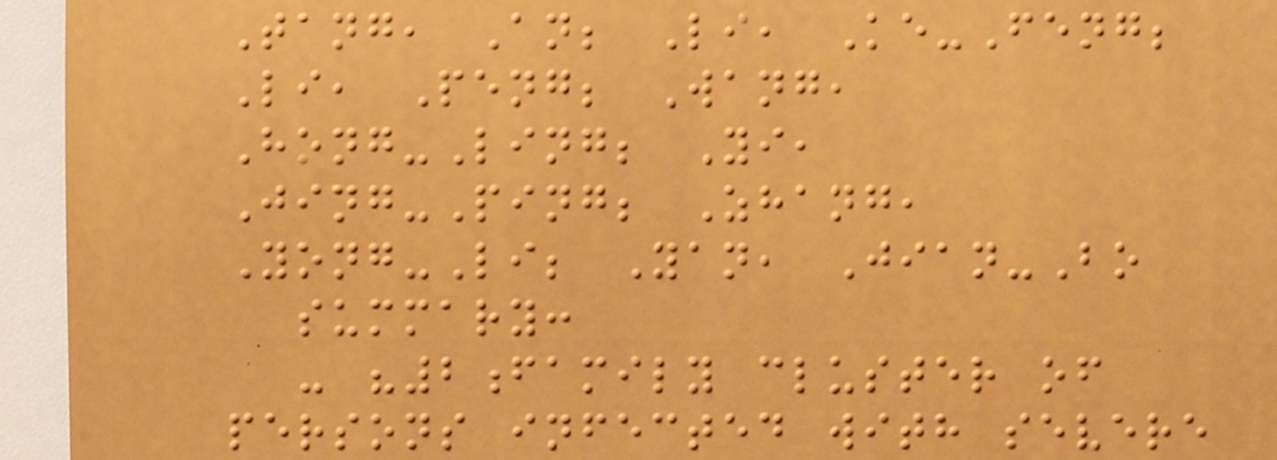Tang, An; Li, Ke-Feng;
Li, Peng; Wang,
Hong-Ling; Yi,
Jing-Ping; Zhang,
Yong-Li; Yan, Jian-Bo
summary:
- "2family cluster of
persons infected with severe
